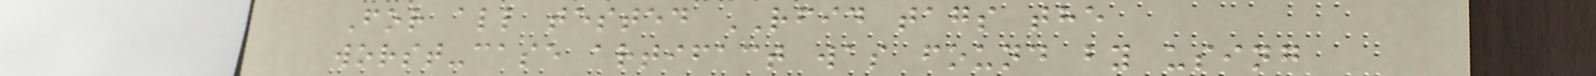For all tested RFID tags the
worst-case artifact was found by using
